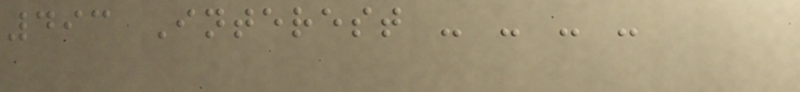493 Interest - - - -
